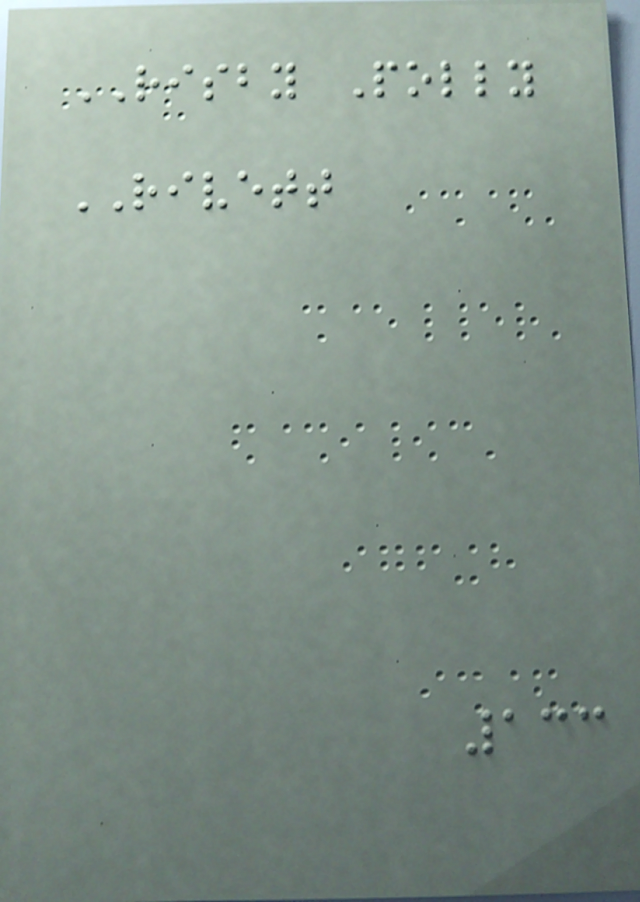RISBY Polly
RIVETT
133
